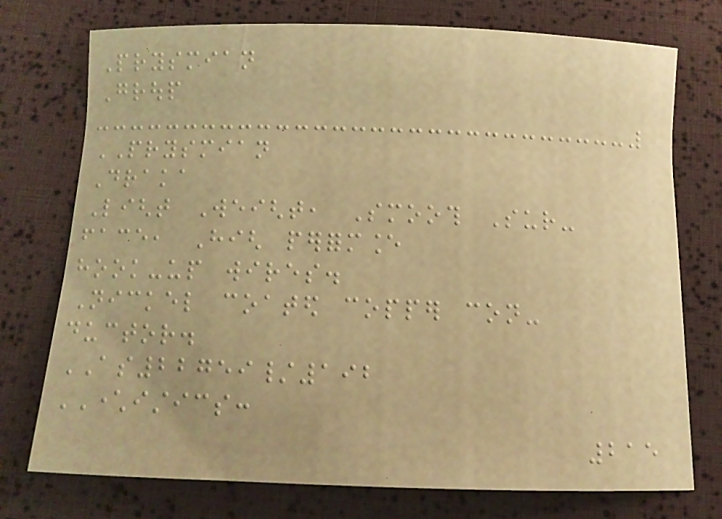Prysmian
Group
PRYSMIAN
Draka
Light Weight, Smooth Sur-
face, High performance
hook-up wires.
Nickel coated copper con-
ductor.
AS22759/192
CHARACTERISTICS:
215
